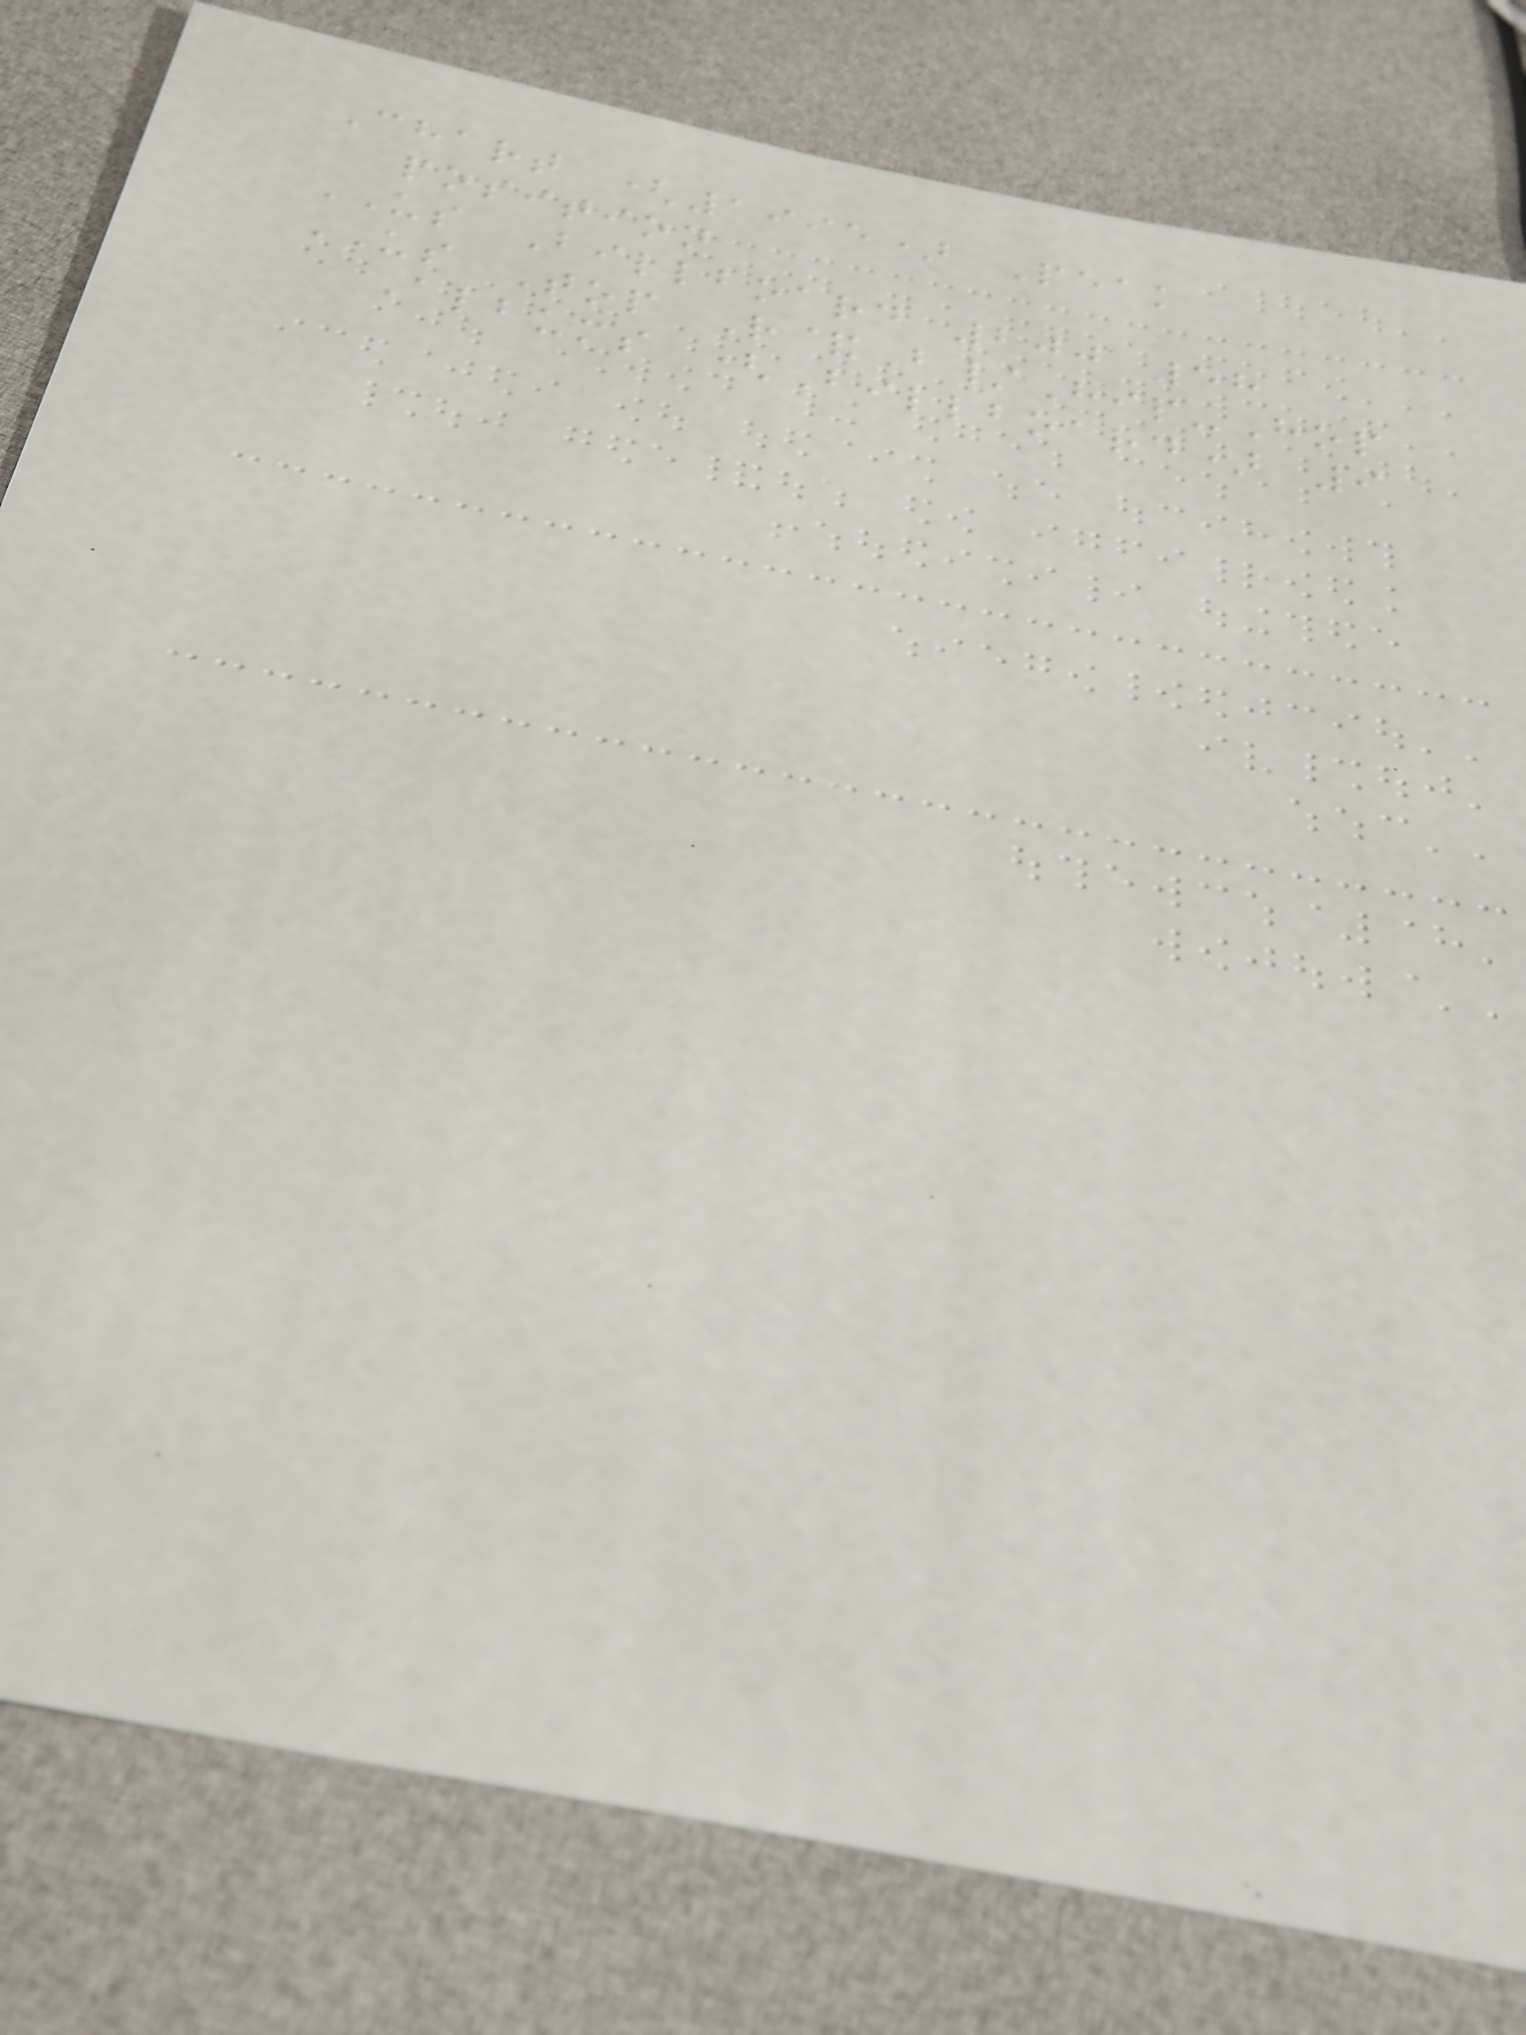Chart (1995) Peak
position
US Billboard 200 58
US Top R&B/Hip-Hop
Albums (Billboard) 9
